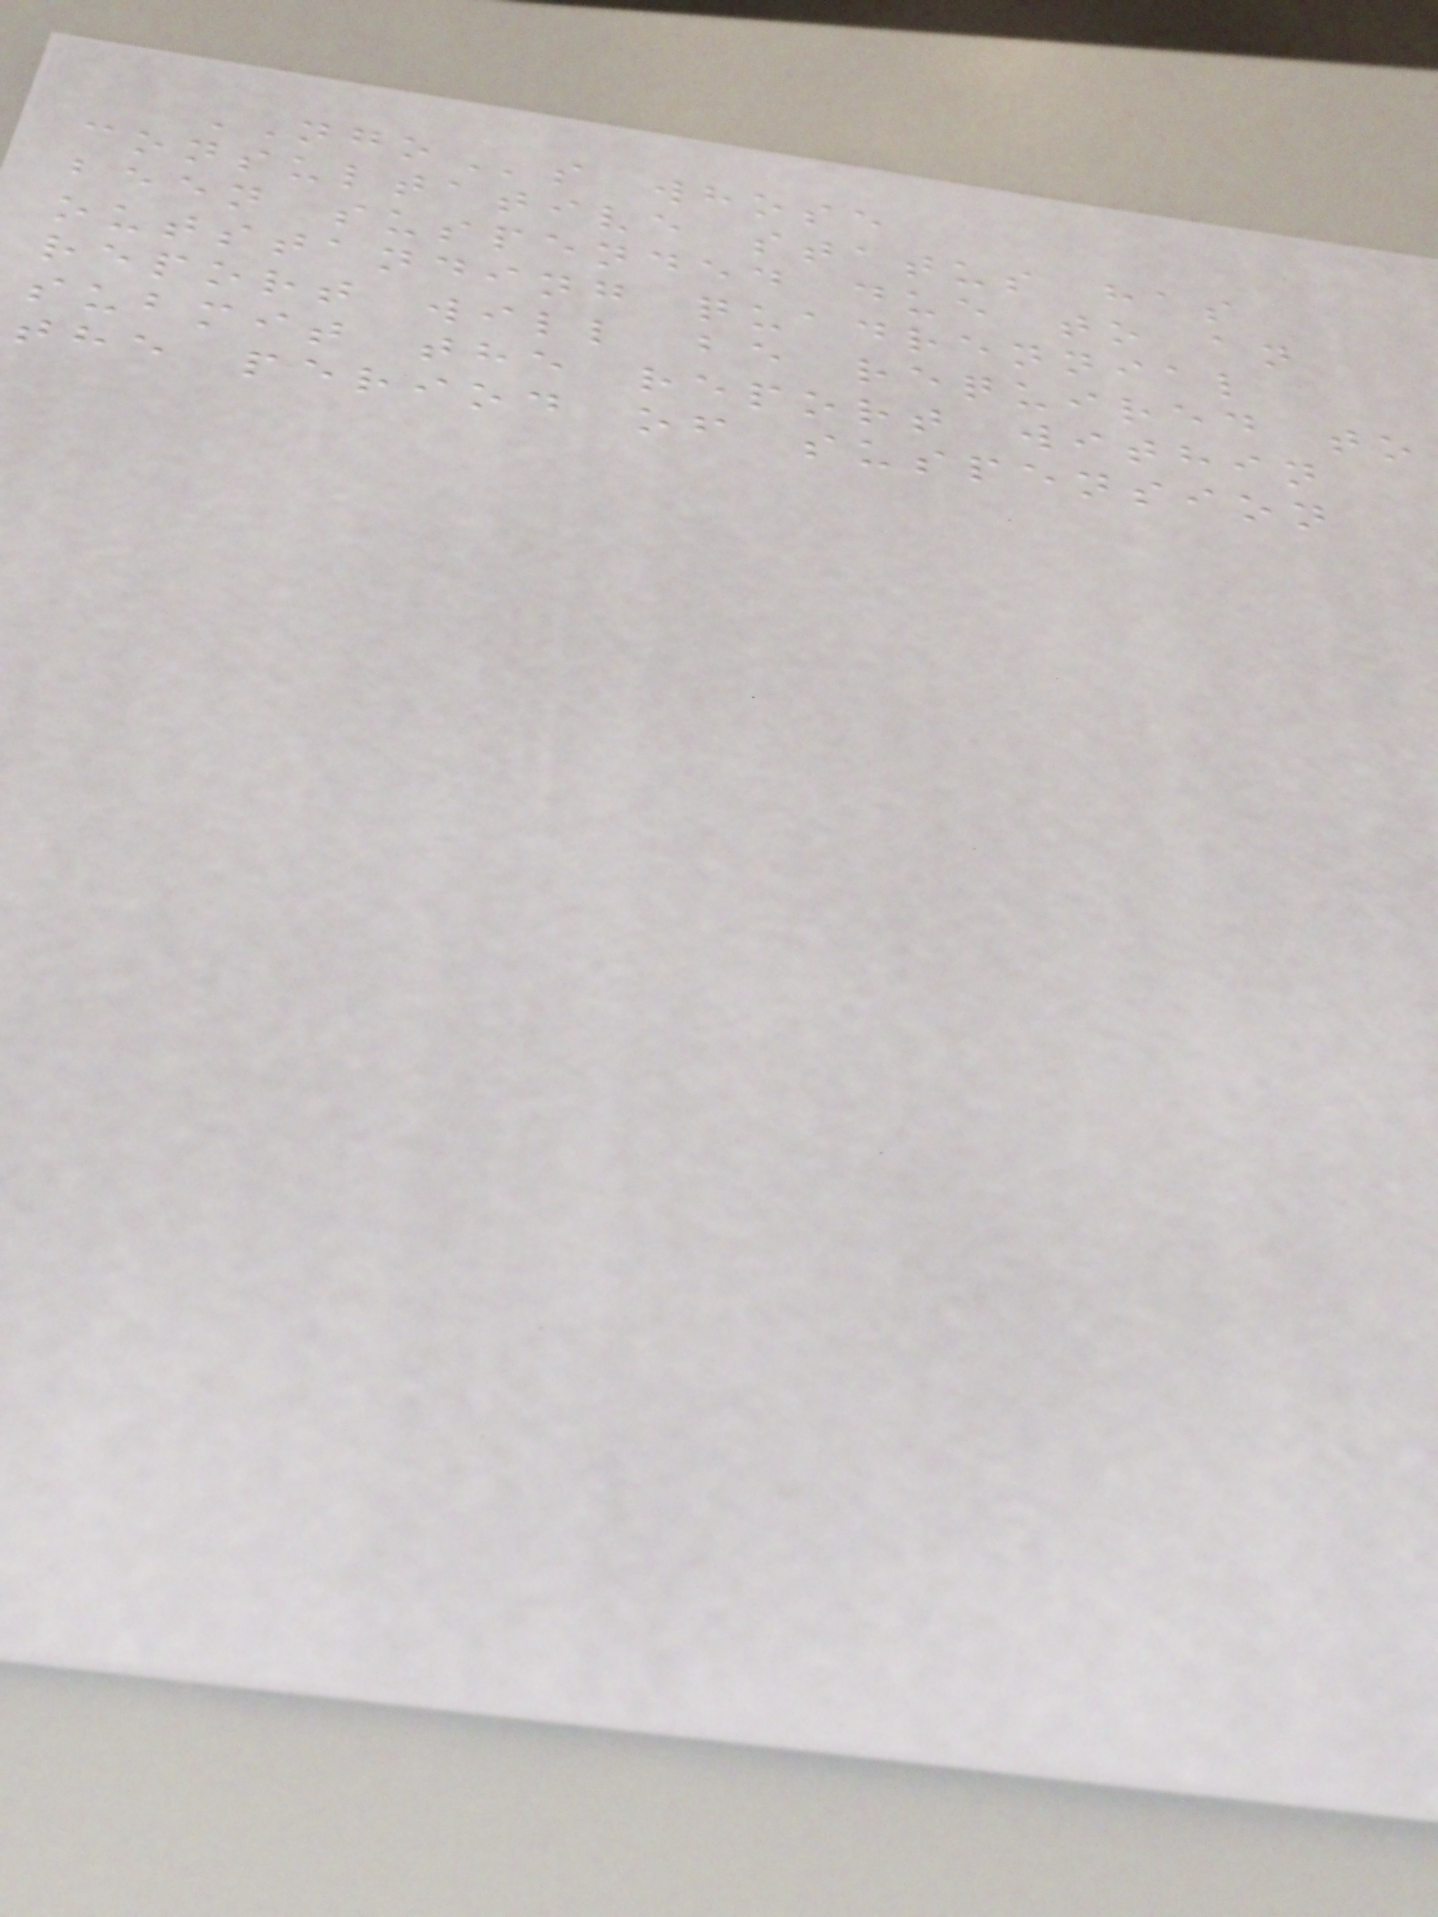NGOs whose
consultative status has
been suspended due to an
outstanding quadrennial
report will be required to
submit the report within
the period of suspension
